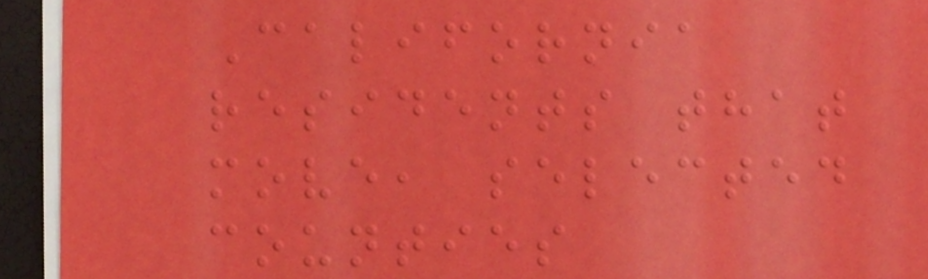California
residents that
move, selected
counties
